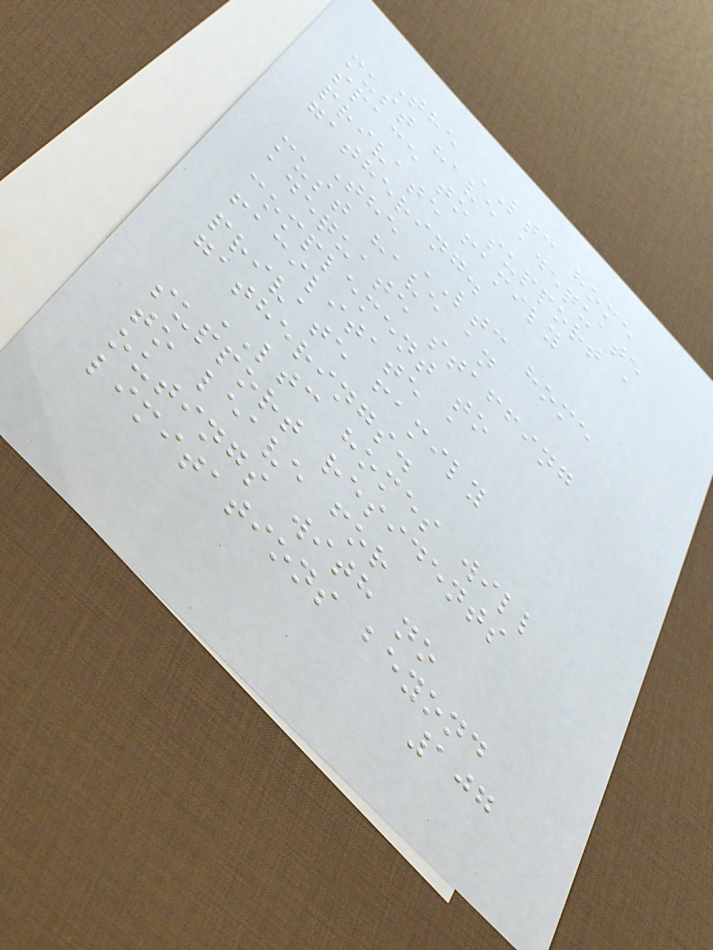The LTC home
must have adequate
space to support a
private family
gathering.
The LTC home
must have an
adequate staffing
complement to
facilitate a
private family
gatherings.
LTC homes will
support residents
to leave for
outings with no
limitations beyond
107
